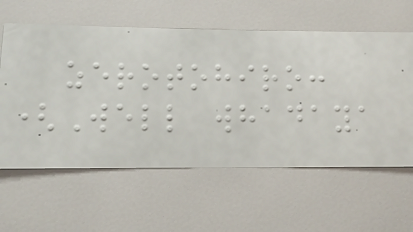zerotohiro:
(Well whadaya
